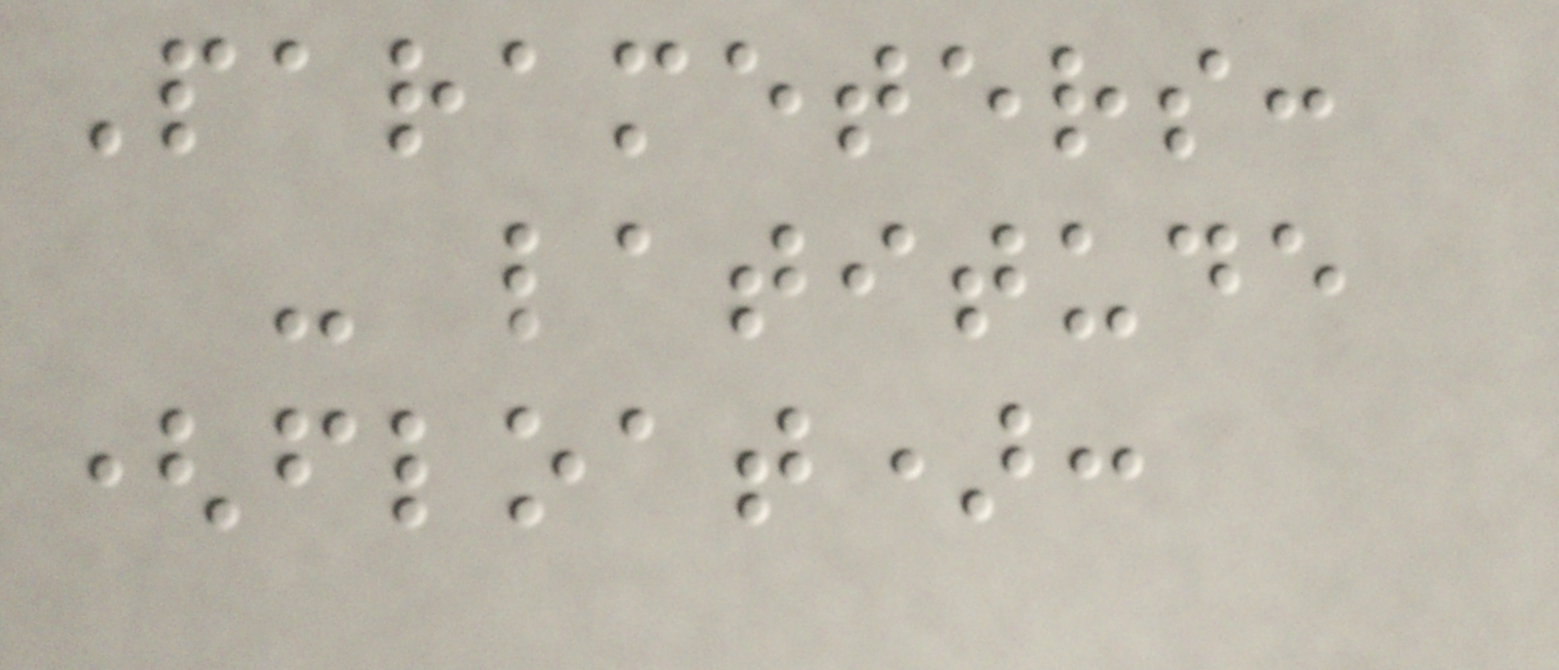Parameters:
- latitude
(float):
